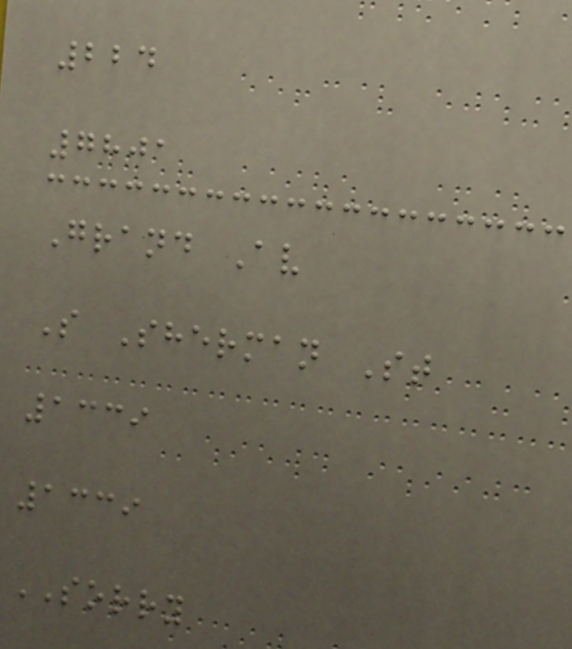224
7801
Grand Av
S Sherman St
1339
1339
SORRY
